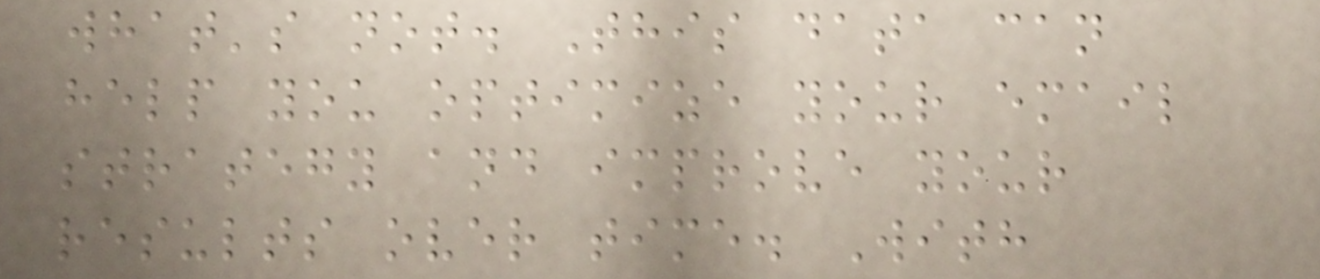what's not. This data can
help you optimize your email
strategy and improve your
results over time. With
